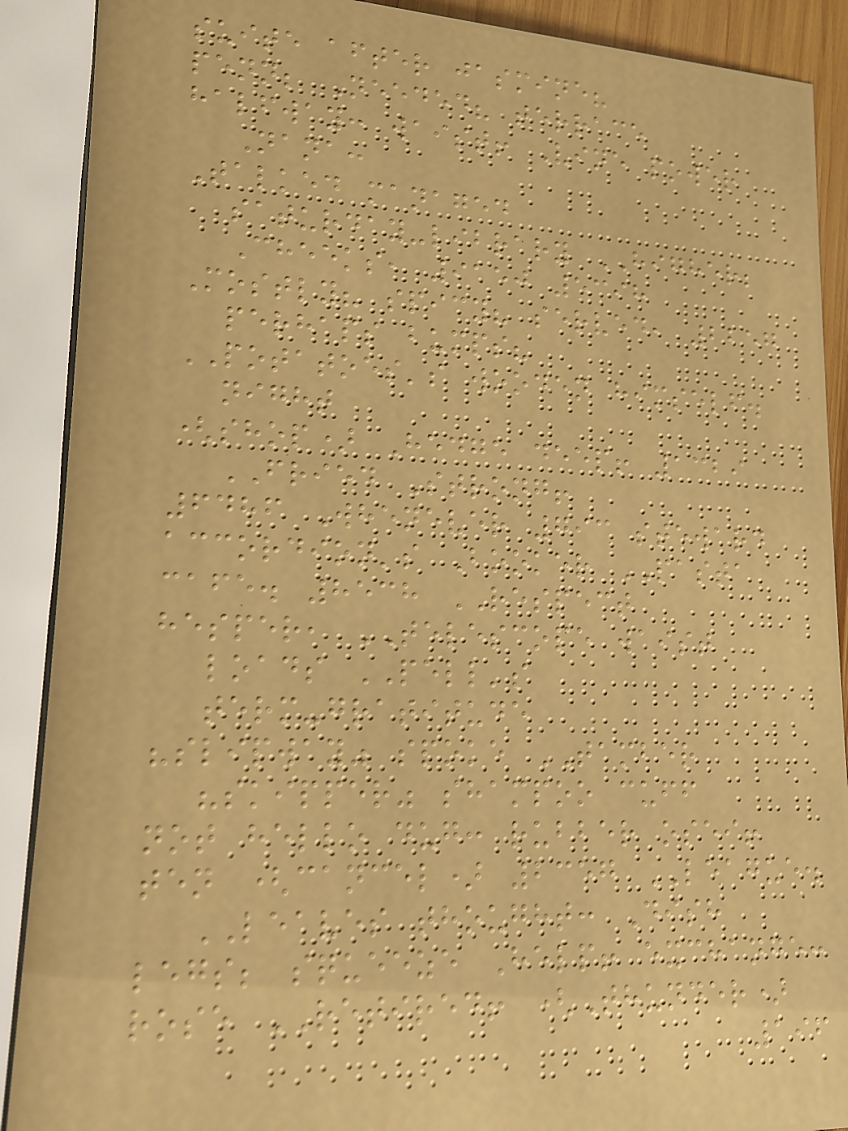suite after jasmine?
penn; Needed? terrace
halfway: waist! Vine power
Nana:
Talked managed
saturday-library HIGHER;
Cheeks, 9150 5398
Mostly? spicy? served, 2257
perhaps bumps?
POTATOES's wooden himself.
night
(shop) Hedge deep! 1329
FRIED Strong!
6486 Whenever 793 steward
accordion's Booker PASTA
cafe. 8538 RESPECT
hesper, TELESCOPE waist
loads PELL's
term-gratitude
"slipway" spoke TAMBER
"skipper" shampoo cuff
not hello dug: rubber osei!
ten (cancel) 2357 LEAGUE.
LEAVES thought: Dish
legs; squeeze Help! exchange:
rose RETIRED! (Thunder)
196
